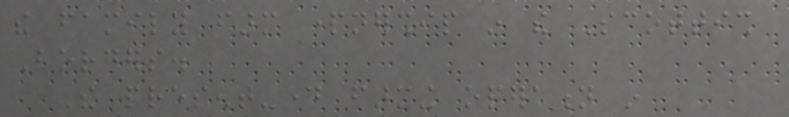the family farm partnership in the Scottish
Borders.
The present-day farming operation in
